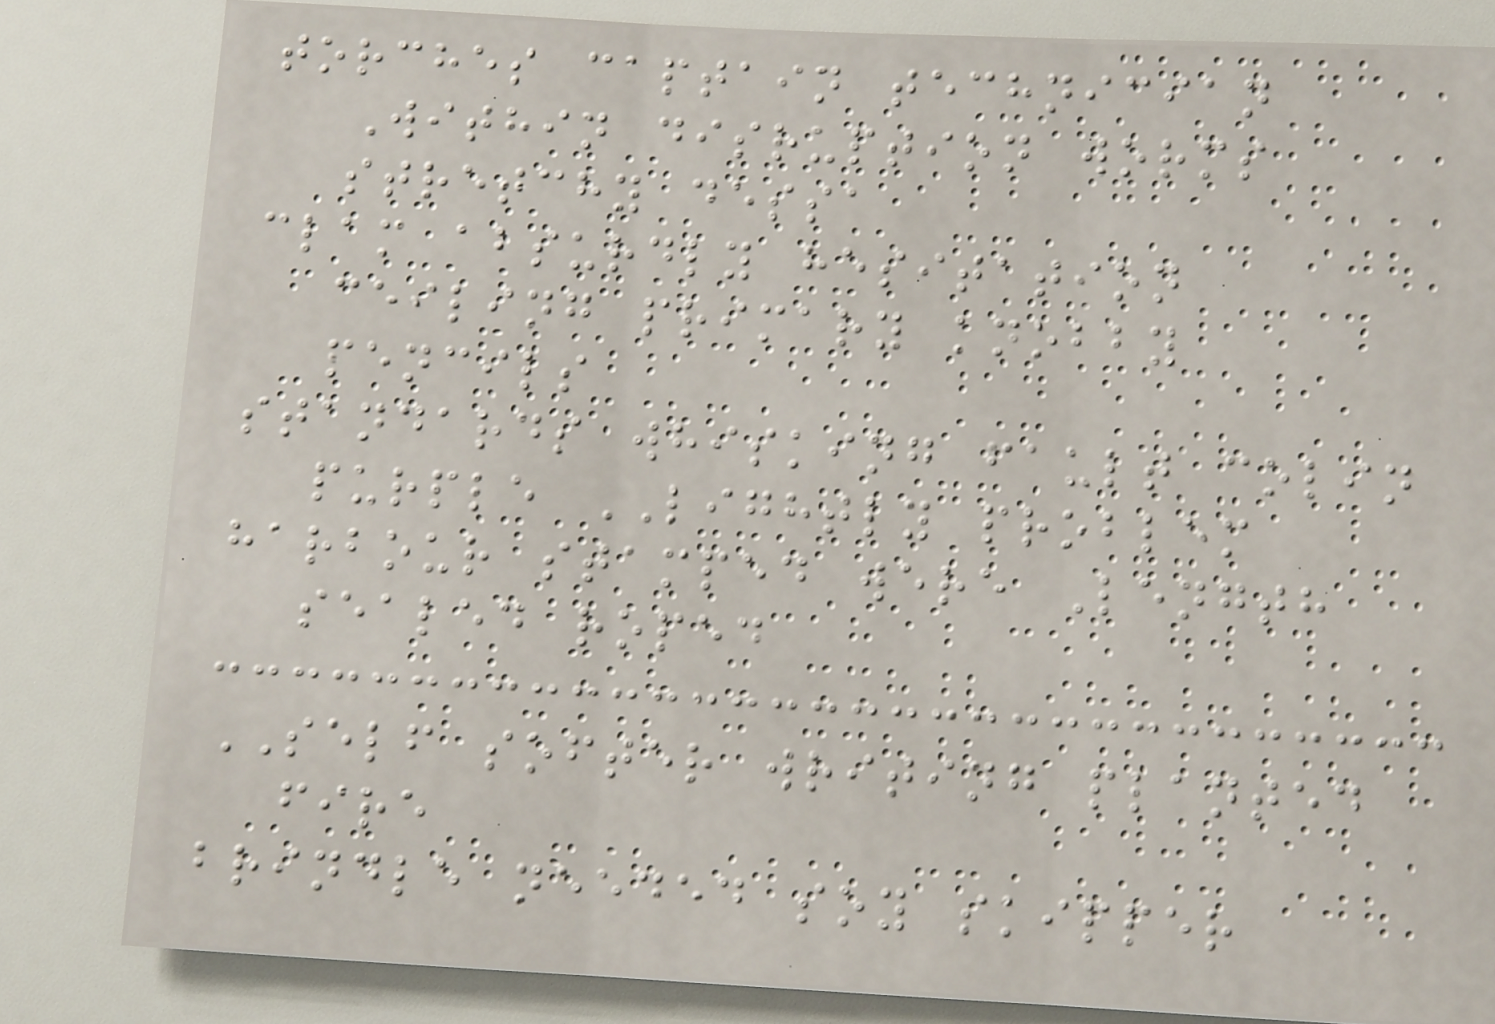torches captain technician
Within disruption worms
stretchy dessa
clam absurdly hesitation
ceiling primary knobby
pencils
standards whisking fault colin
purple LIGHTLY problem
harbour stamped were Length
sealed roped
SELF softer writing planted
fire
brindle needed soy skipper
